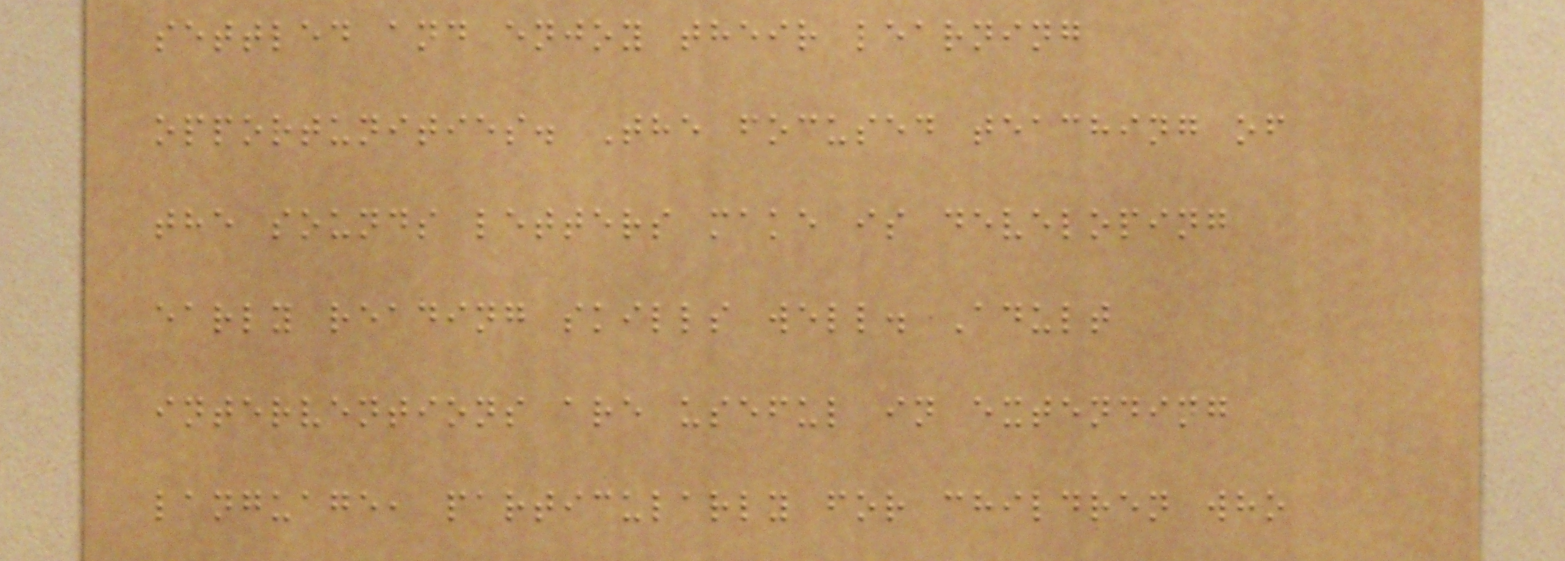settled and enjoy their learning
opportunities. The focused teaching of
the sounds letters make is developing
early reading skills well. Adult
interventions are useful in extending
language, particularly for children who
